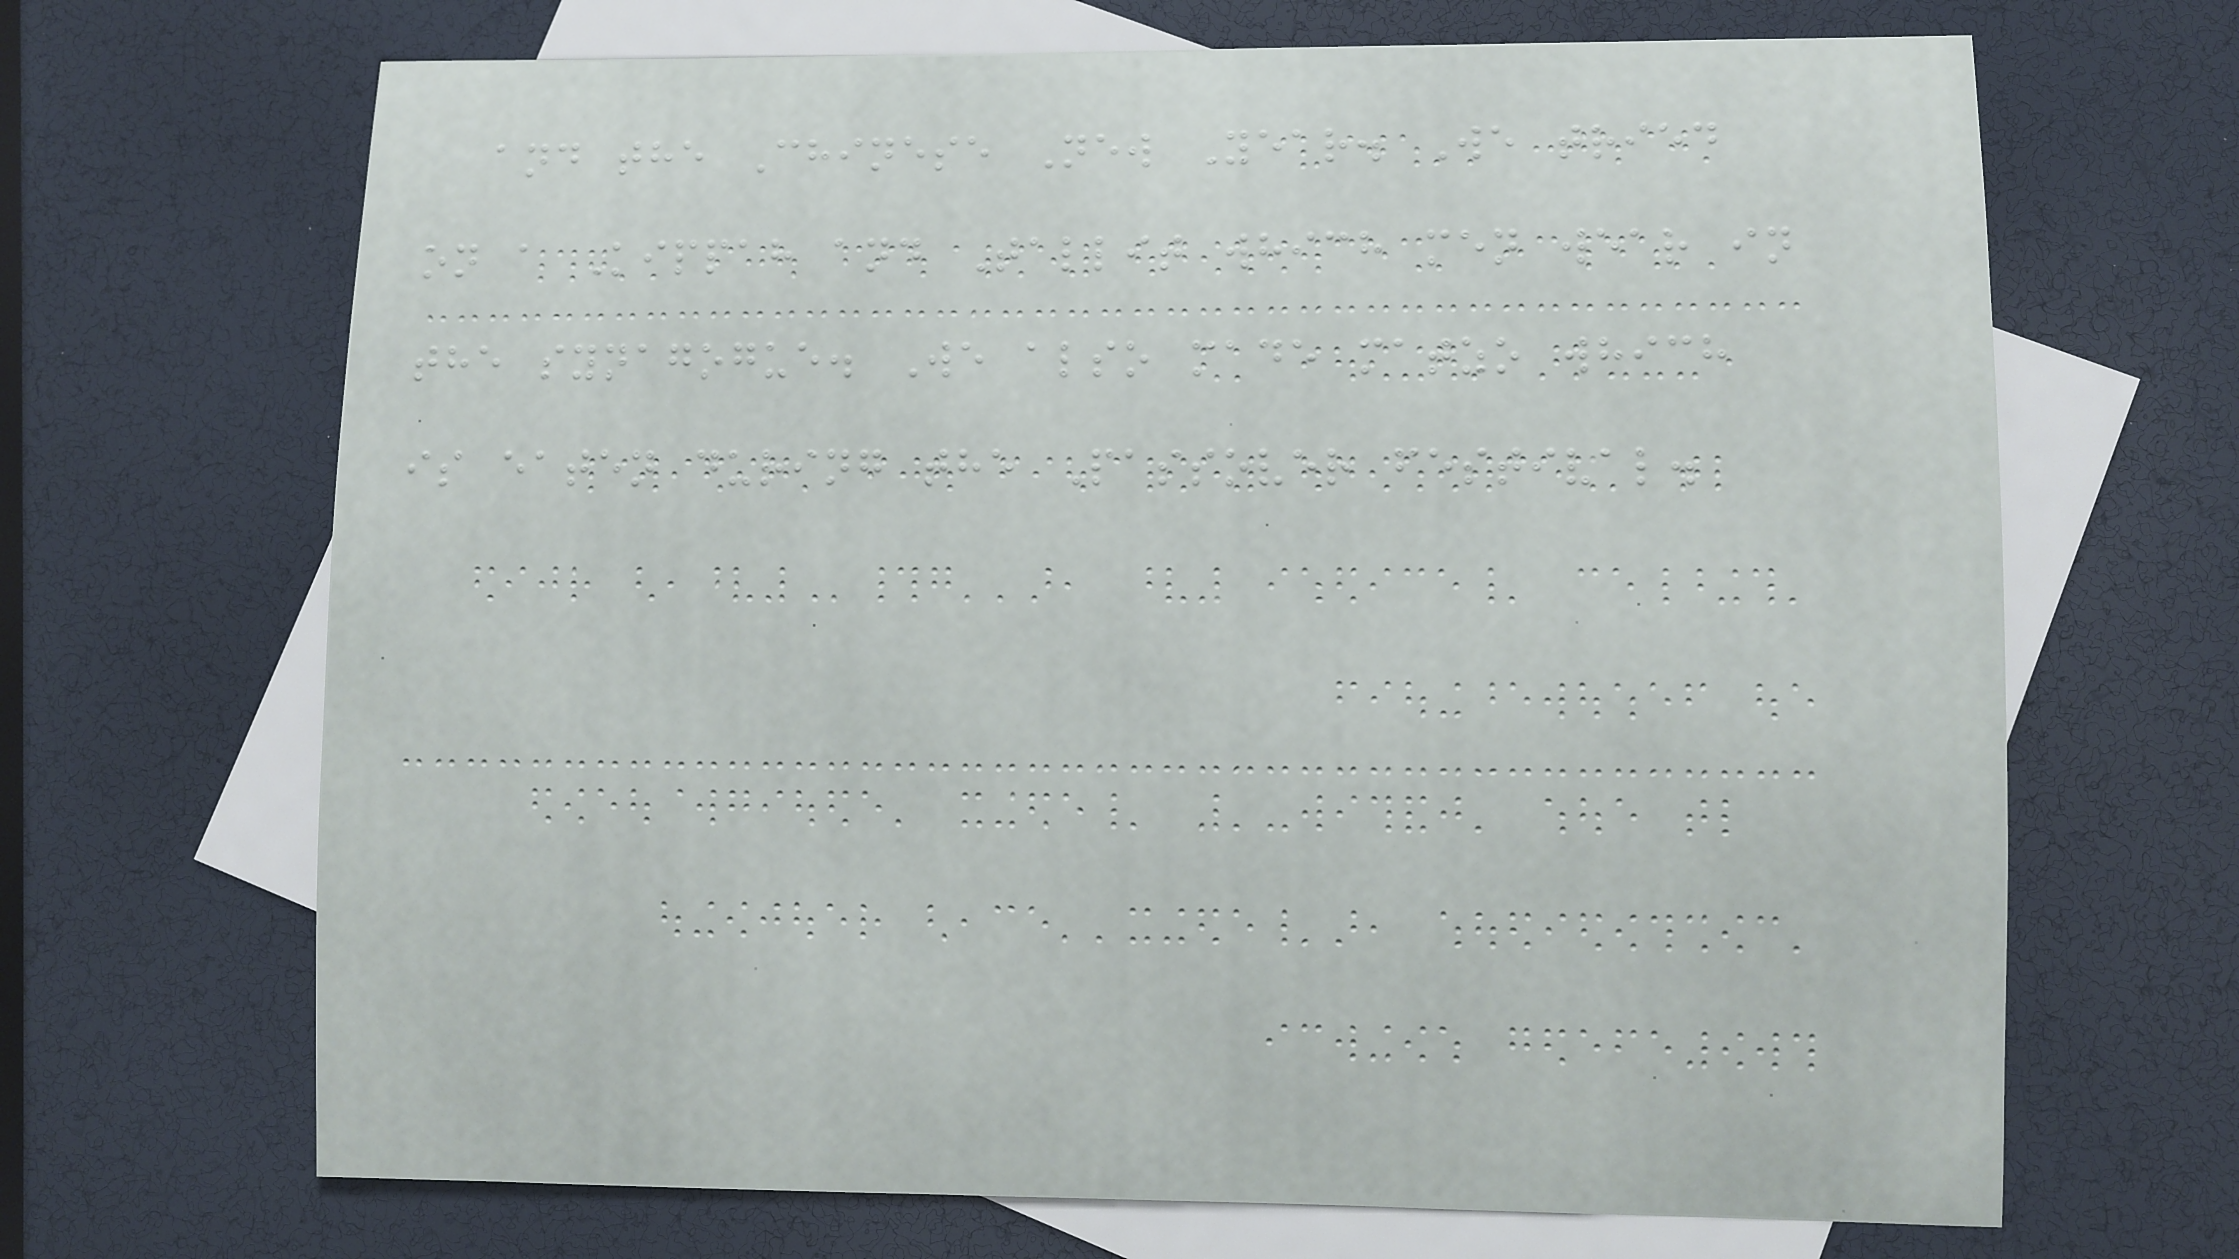and the Chinese New Year. We tried
on a Kippah and Tallit which men wear in
the synagogue. We also made matzo which
is eaten during the Passover festival.
